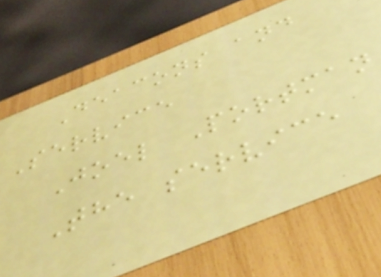Deacons and
Service
Joel Portman
The service
